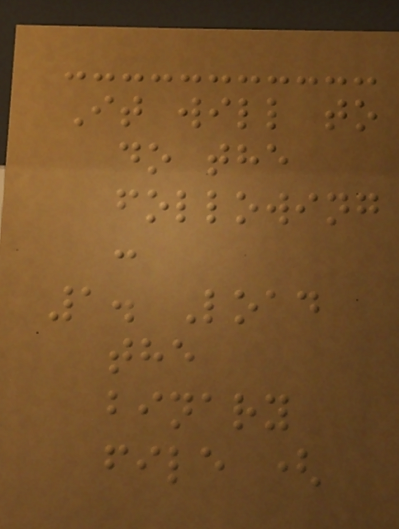It will to
do the
following
:
1. Load
the
binary
file (
